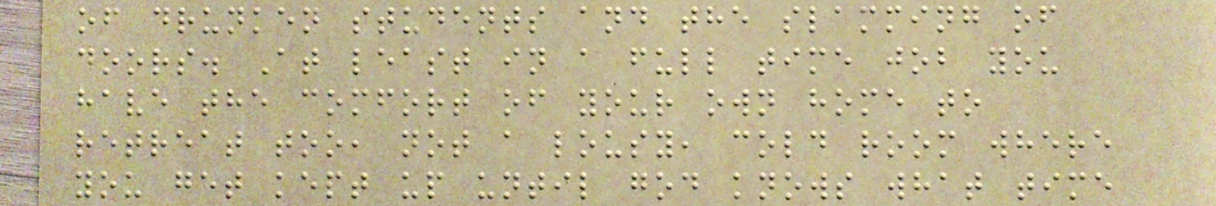of drunken students and the slamming of
doors. At least in a full time job you
have the comfort of your own home to
retreat too, not a lousy, cold room where
you get kept up until god knows what time
